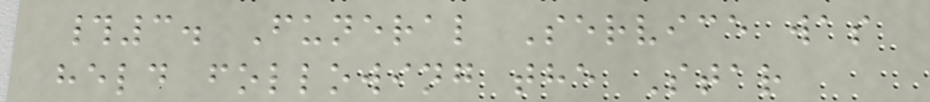#3. Funeral Service was
held following the Star
